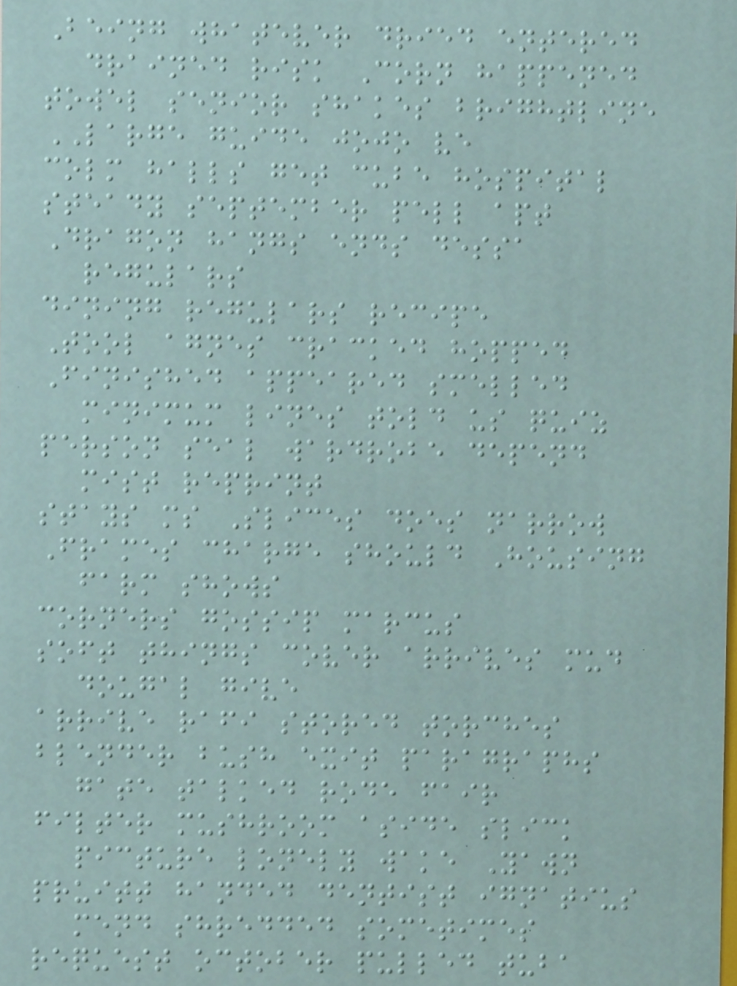Being whatever dried entered
drained risk Corn happened
towel senior shakes brightline
LARGE guide jojo ve
colm halls get cube hospital
steady september pell apt
Dragon hangs ends dessa
regulars
dining regulars recipe
Tool agnes cracked hopped
Finished appeared smelled
minimum lines told us quiz
person seal wardrobe depend
mist reprint
stays ms Slices does narrow
Frames charge should Housing
farm shows
corners gossip marcus
soft things cover arrives mud
dougal give
arrive rafi stored torches
blender bush exit paragraphs
gate talked rode fair
filter mushroom aside slick
picture lonely wake Yawn
pruitt handed dentist ignatius
mend shredded sometimes
request october pulled tuba
